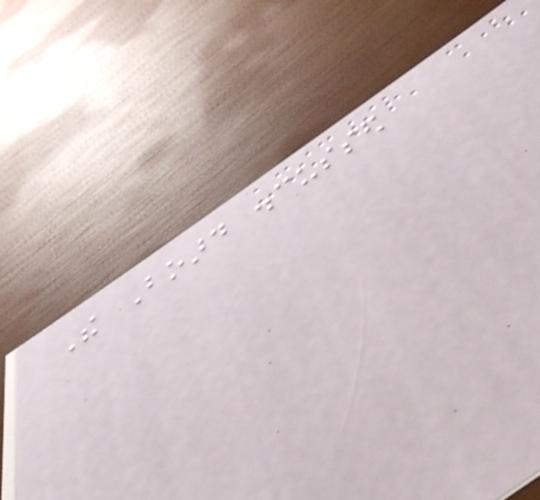The Board discussed
